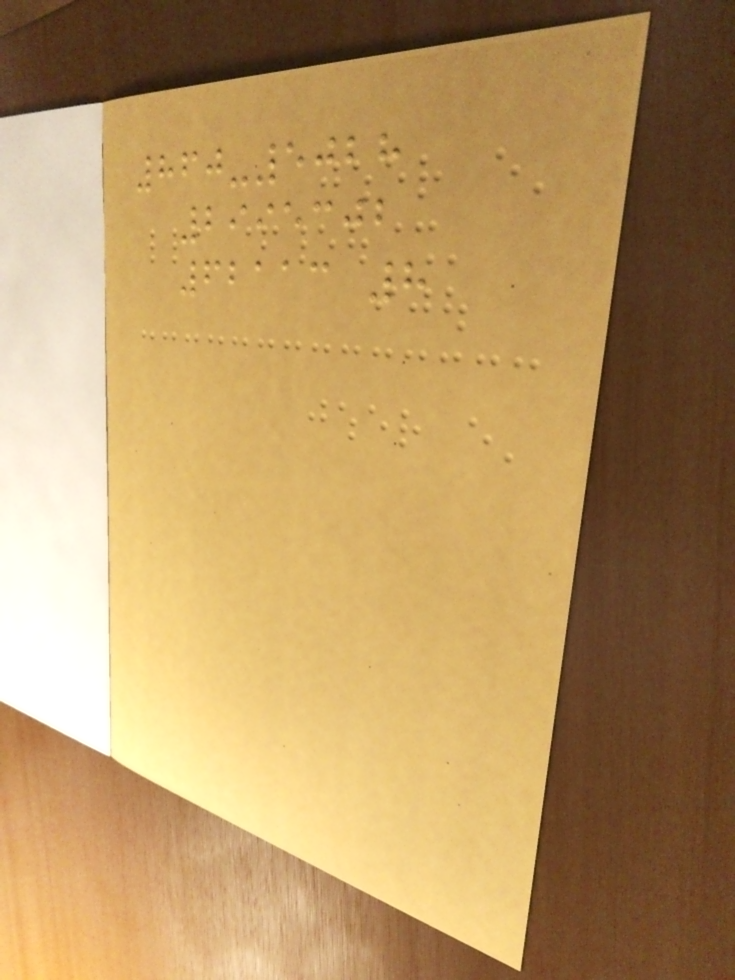860-5028
2995302
62113 8
